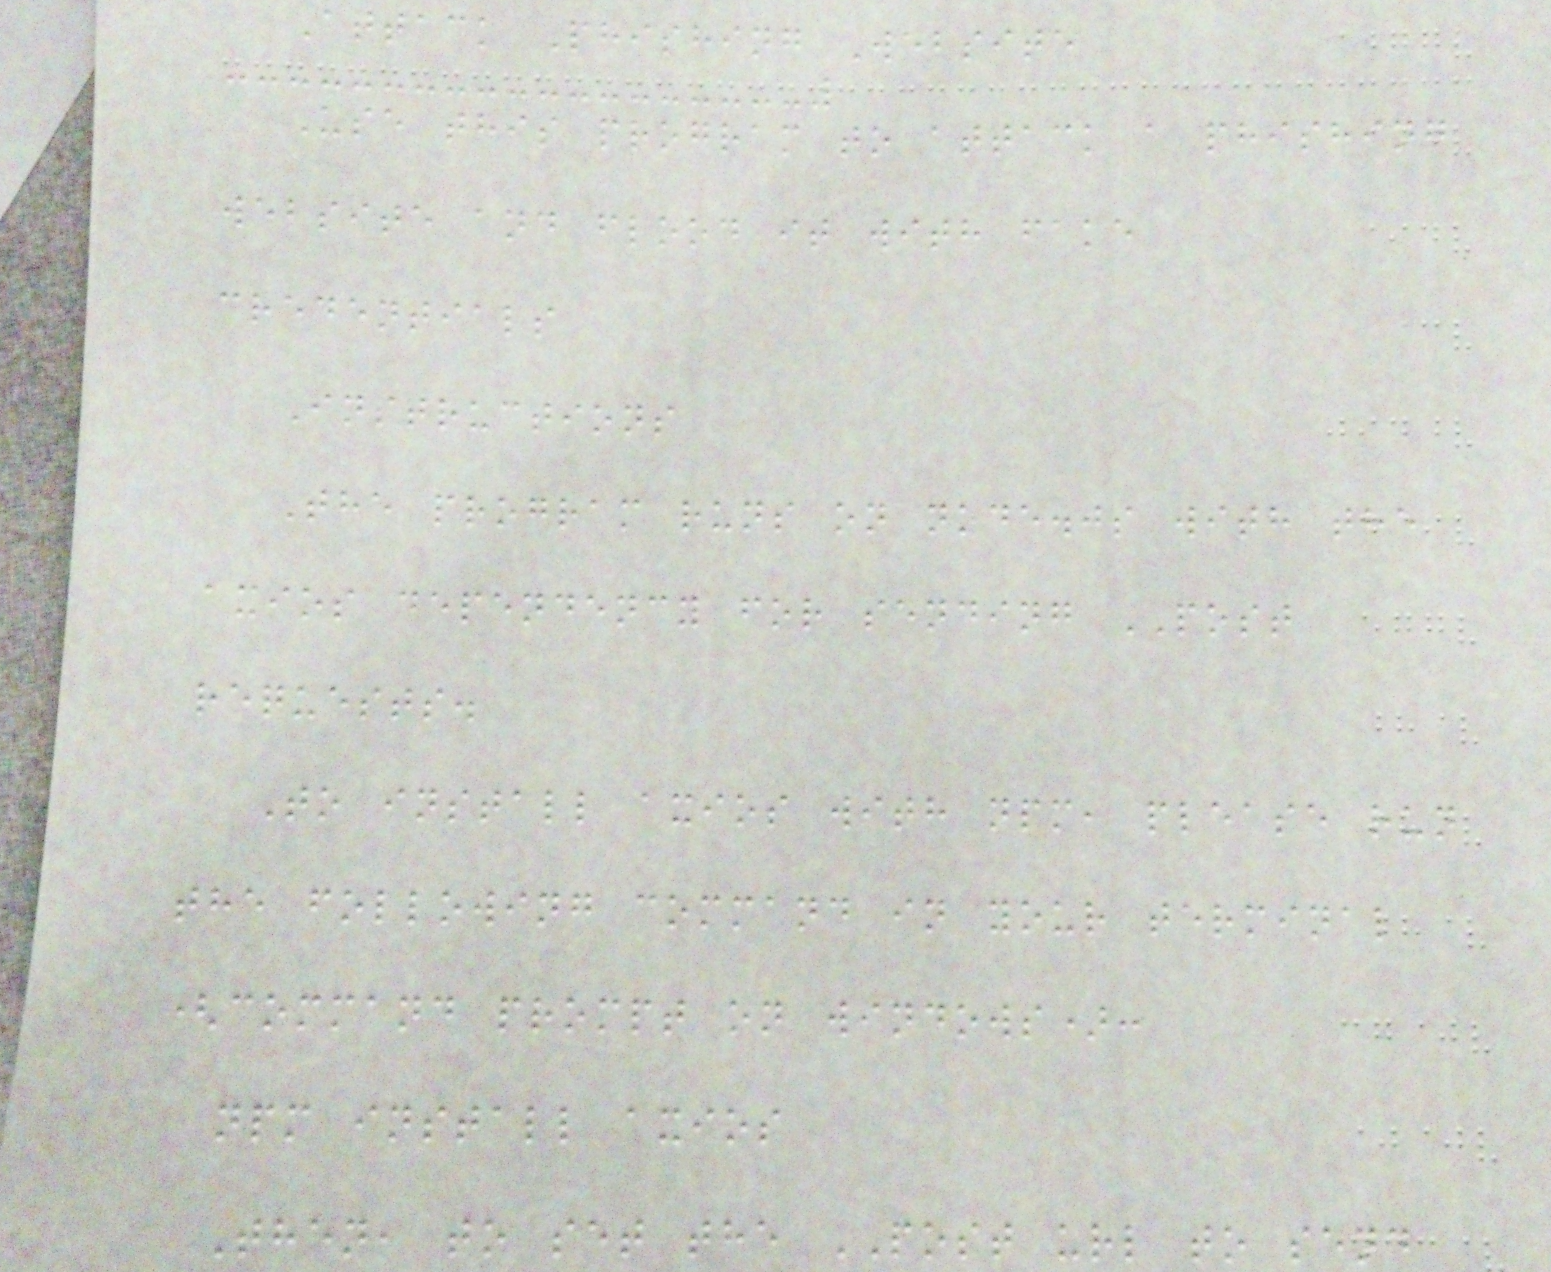Attack Phishing Website
Use this program to attack a phishing
website and flood it with fake
credentials
Instructions
The program runs on node.js with the
axios dependency for sending POST
requests.
To install axios with npm, please run
the following command in your terminal
(command prompt on windows):
npm install axios
Then, to set the POST url to send
